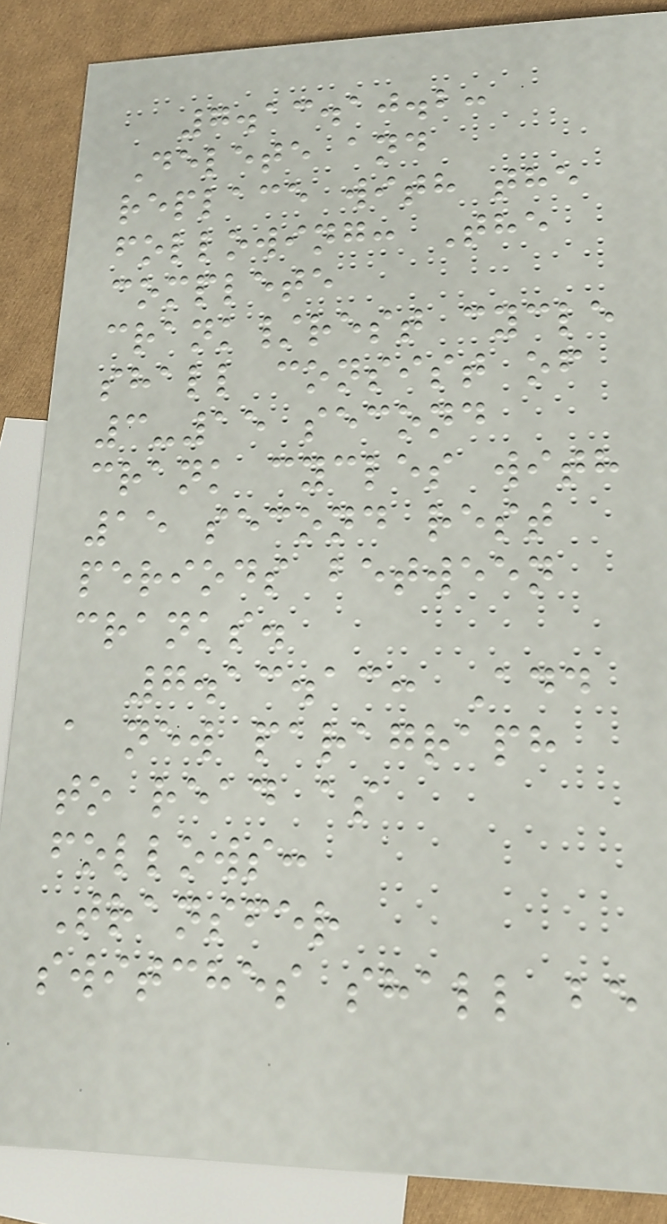7.13.10.2:
Delete and
replace with the
following: The
complete
crank/rest cycle
shall consist of
3-15 second
crank cycles with
15 second rest
periods between
cranks.
7.13.13: Add
a new paragraph
to read as
follows:
Transfer
switches shall be
